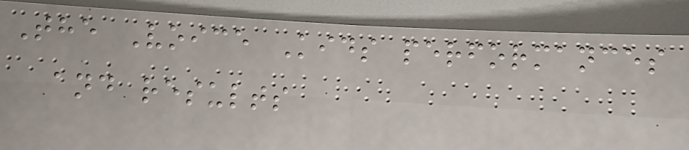The Voice Kids performances
and results
